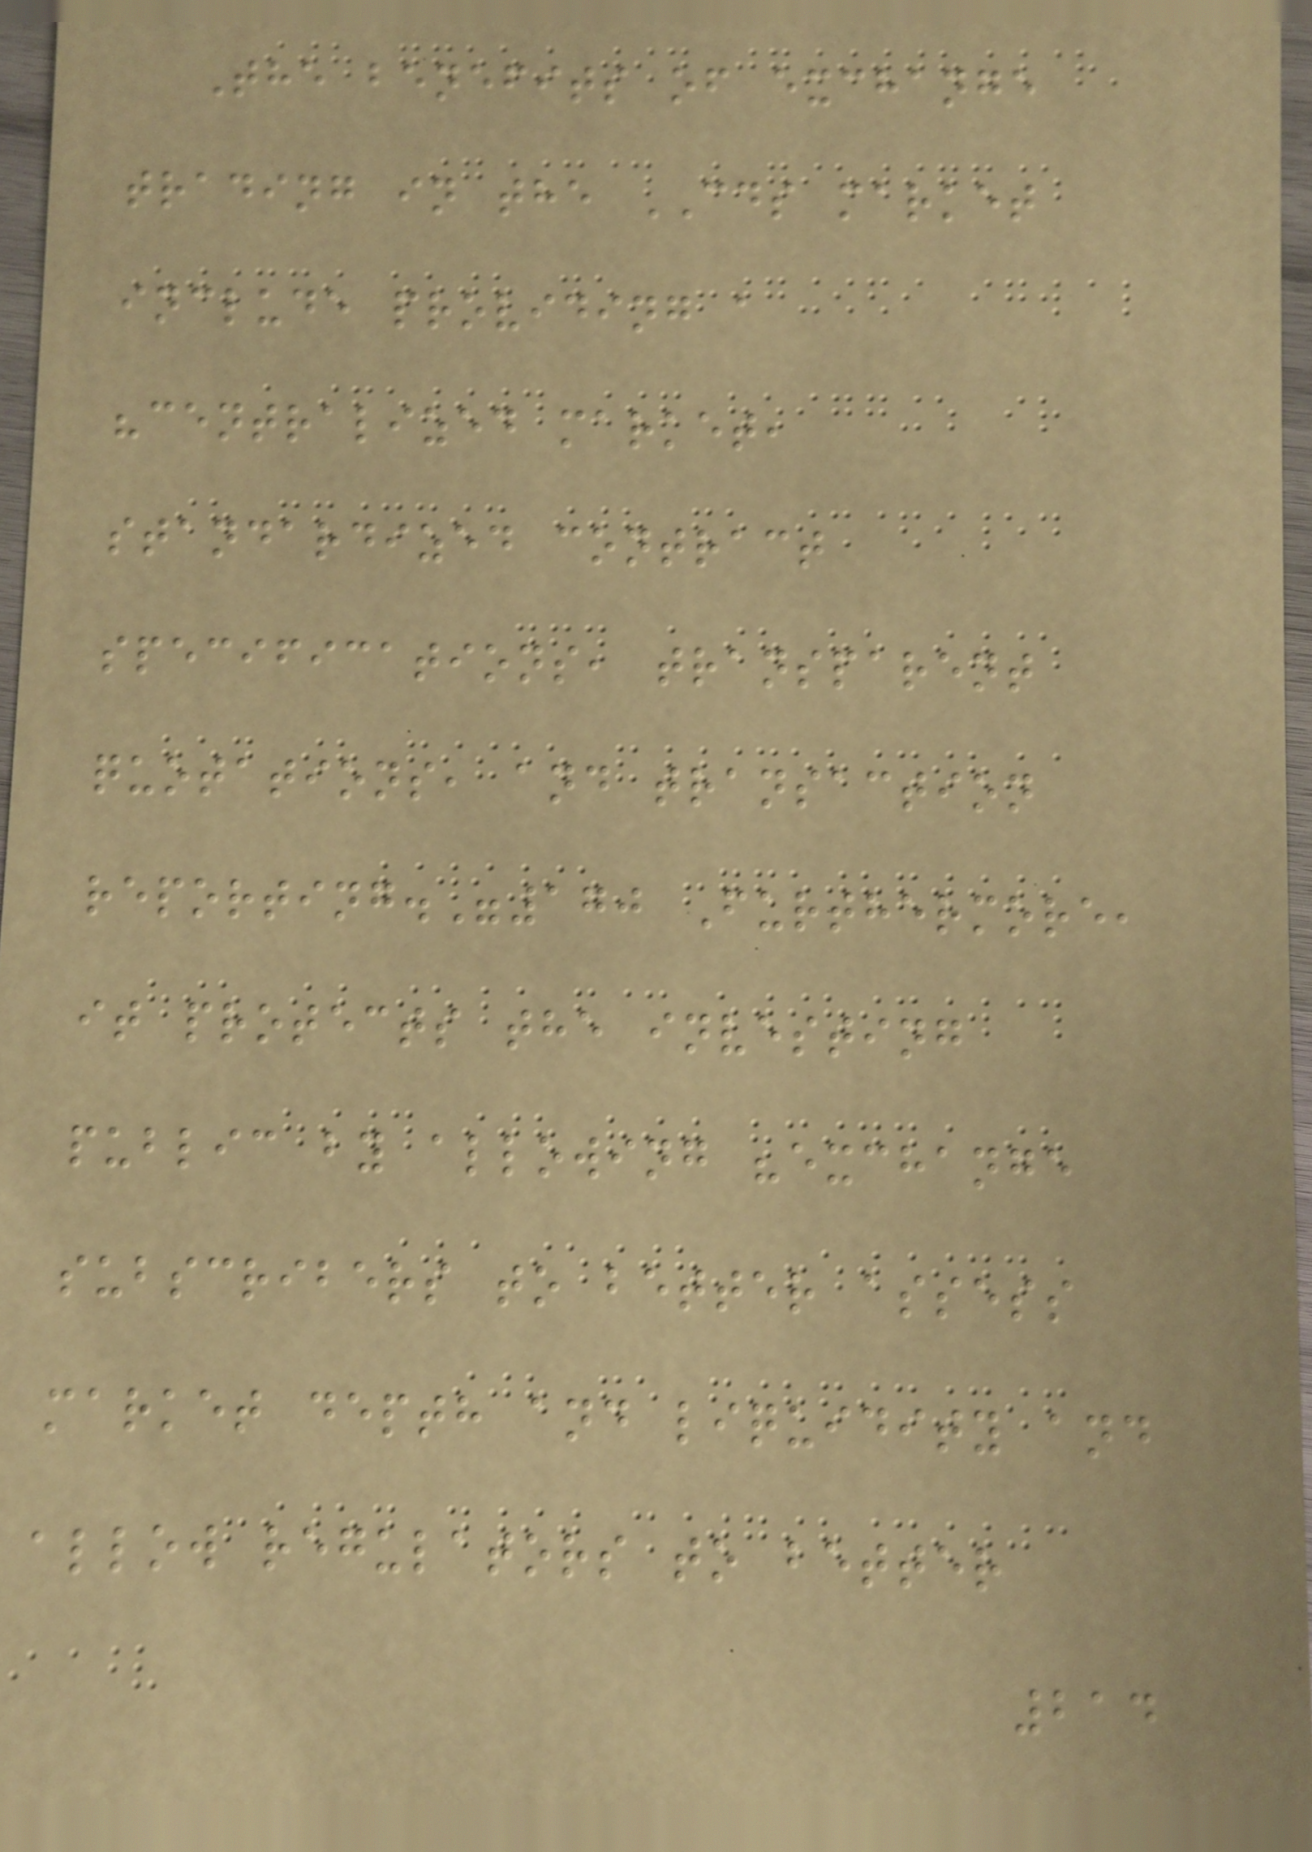The benefits of exchange
trading in the CDS market
include providing a
"centralized market,
standardized contract
specifications, transparent
quotations, and transaction
reporting."170 Furthermore,
it protects the investing
public by allowing "exchange
subscribers to better assess
market depth and liquidity and
allow regulators to better
214
